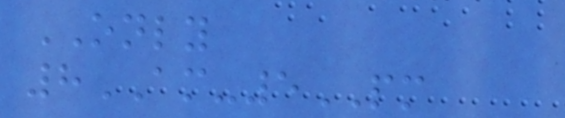ONLY
8AM-5PM
